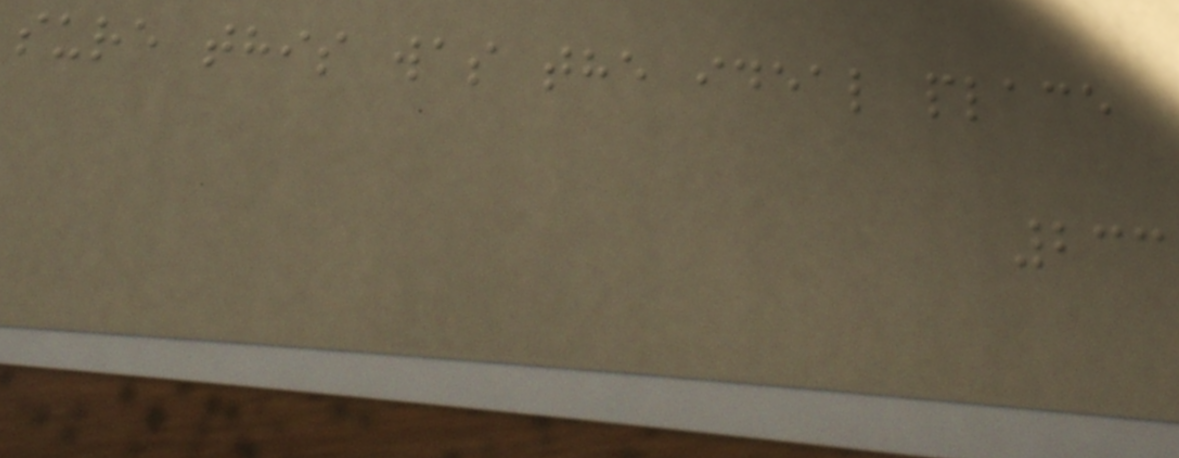sure this was the ideal place
233
